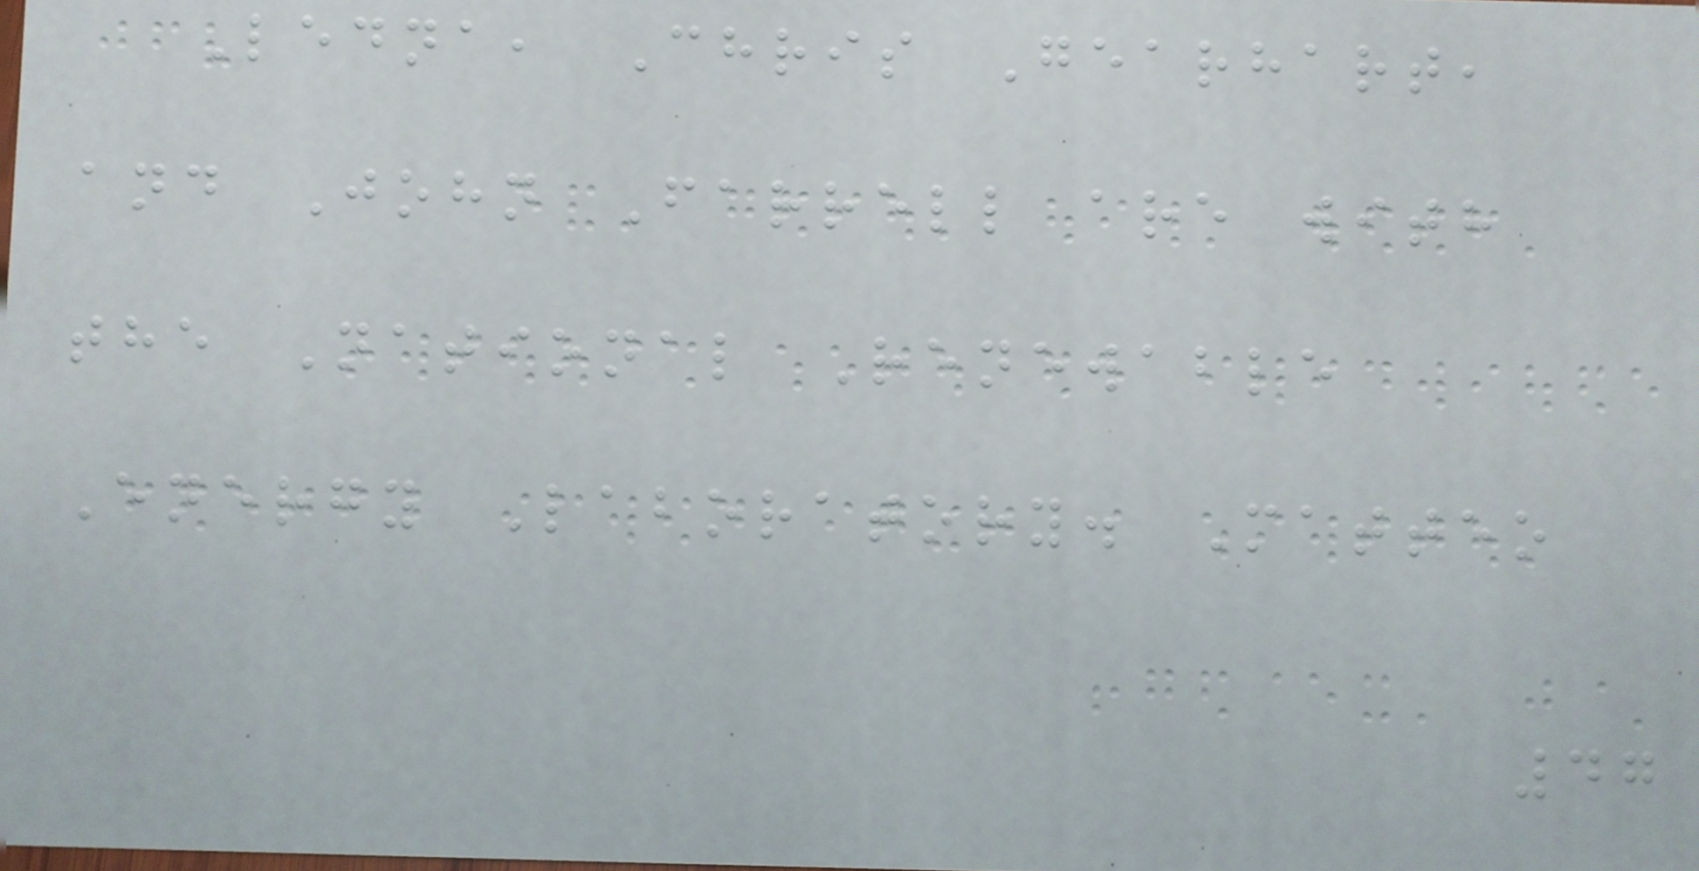Ledna, Chris Gearhart,
and John Farrell are with
the National Renewable
Energy Laboratory. Matteo
47
